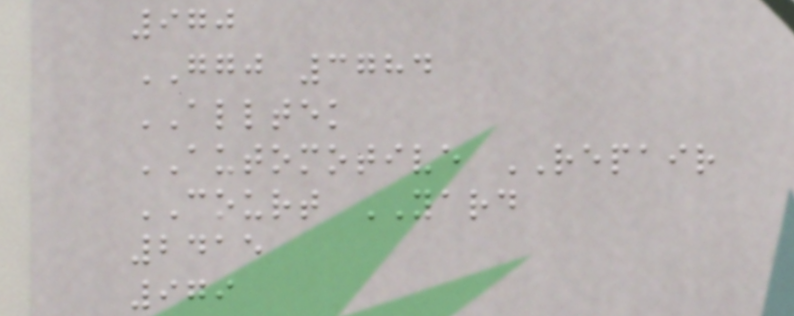970
GGJ 3784
ALLTEK
AUTOMOTIVE REPAIR
COURT YARD
2415
979
